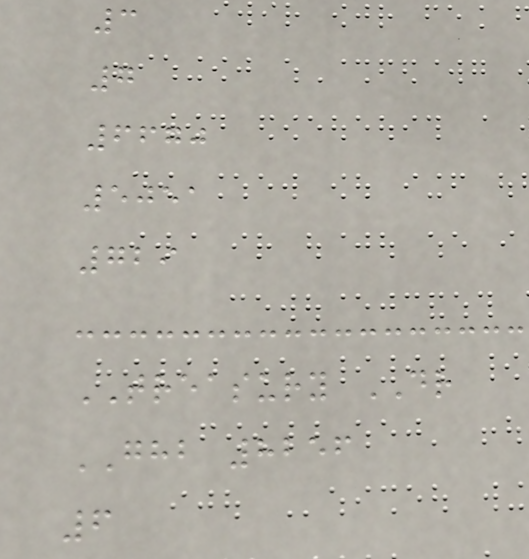3
7
6670
5051
729
TREASURY DR
GHB 8256
6
